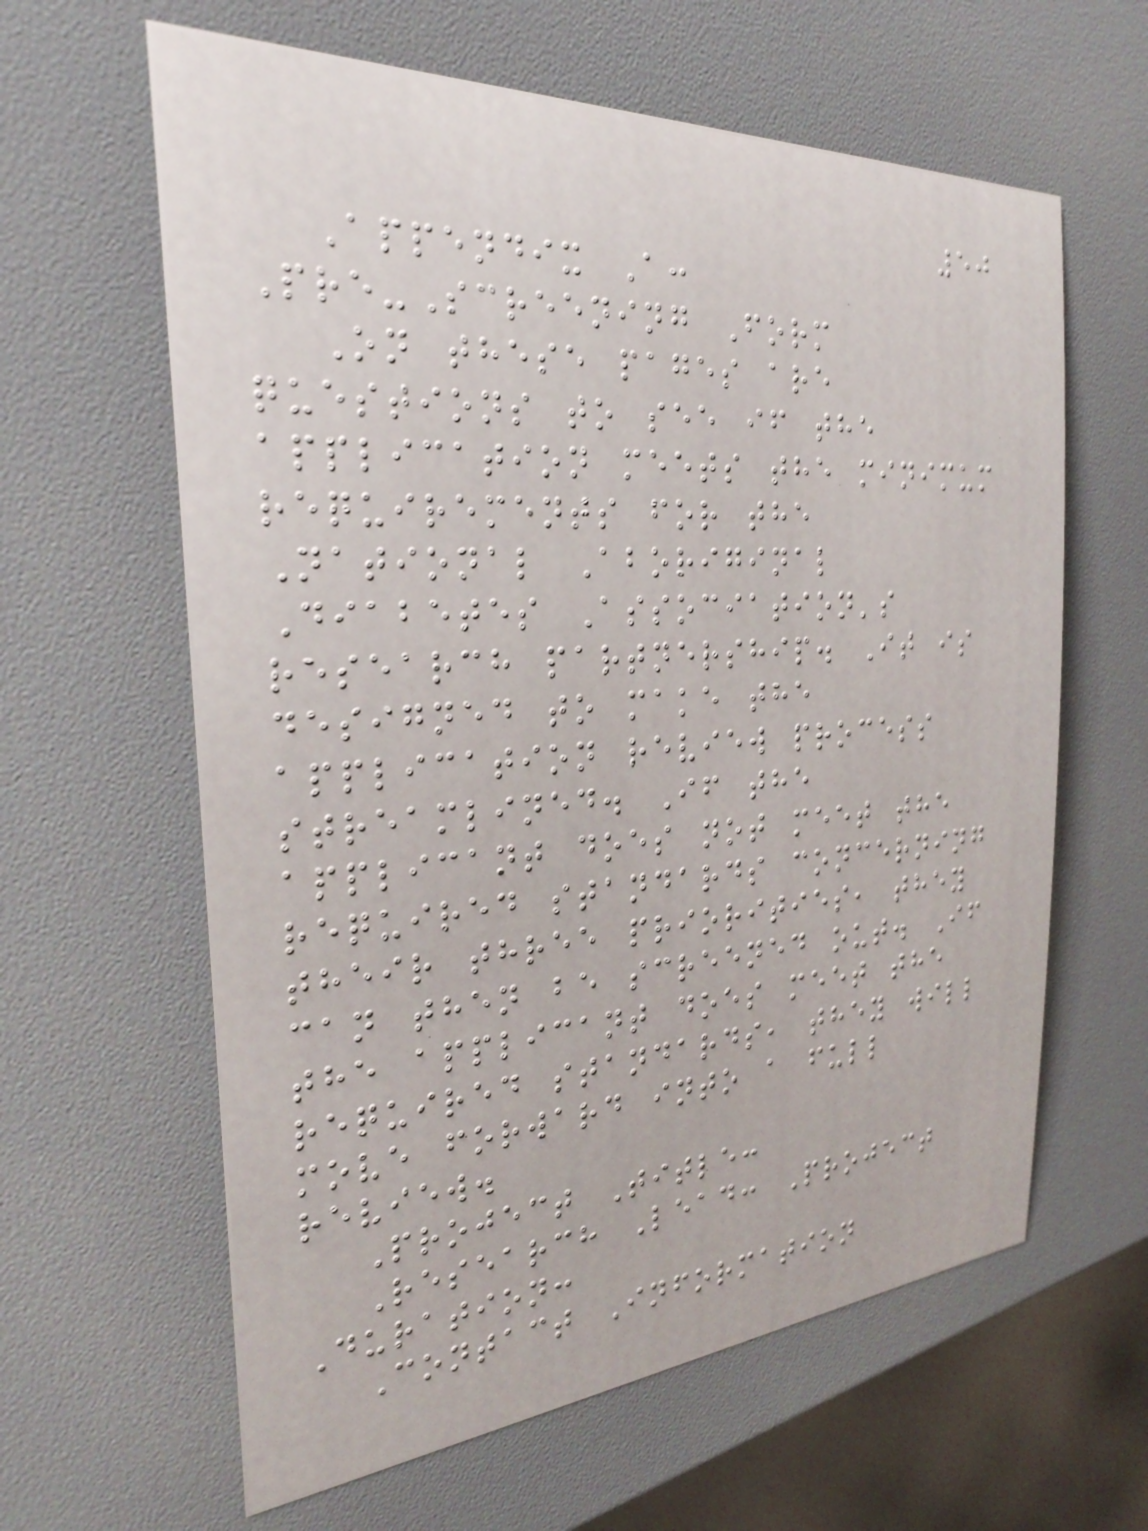50
Appendix A:
Pre-Screening Form
On these pages are
questions to see if the
application meets the minimum
requirements for the
National Aboriginal
Diabetes Association's
research partnership. It is
designed to make the
application review process
streamlined. If the
applicant does not meet the
required standards concerning
their three priorities, they
can then be screened out. If
the applicant does meet the
required standards, they will
move forward into a full
review.
Project Title:
Research Lead: Project
Duration:
Contact Information
